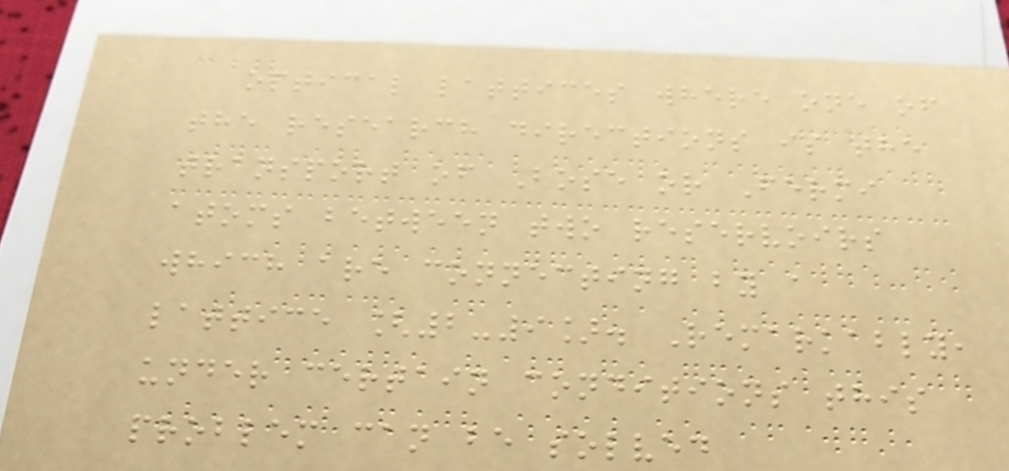optical lattices where one of
the research directions is the
transport of Bose or Fermi
atoms between two reservoirs
which are connecting by a
lattice [2-9]. Remarkably,
under certain conditions this
problem can be solved
